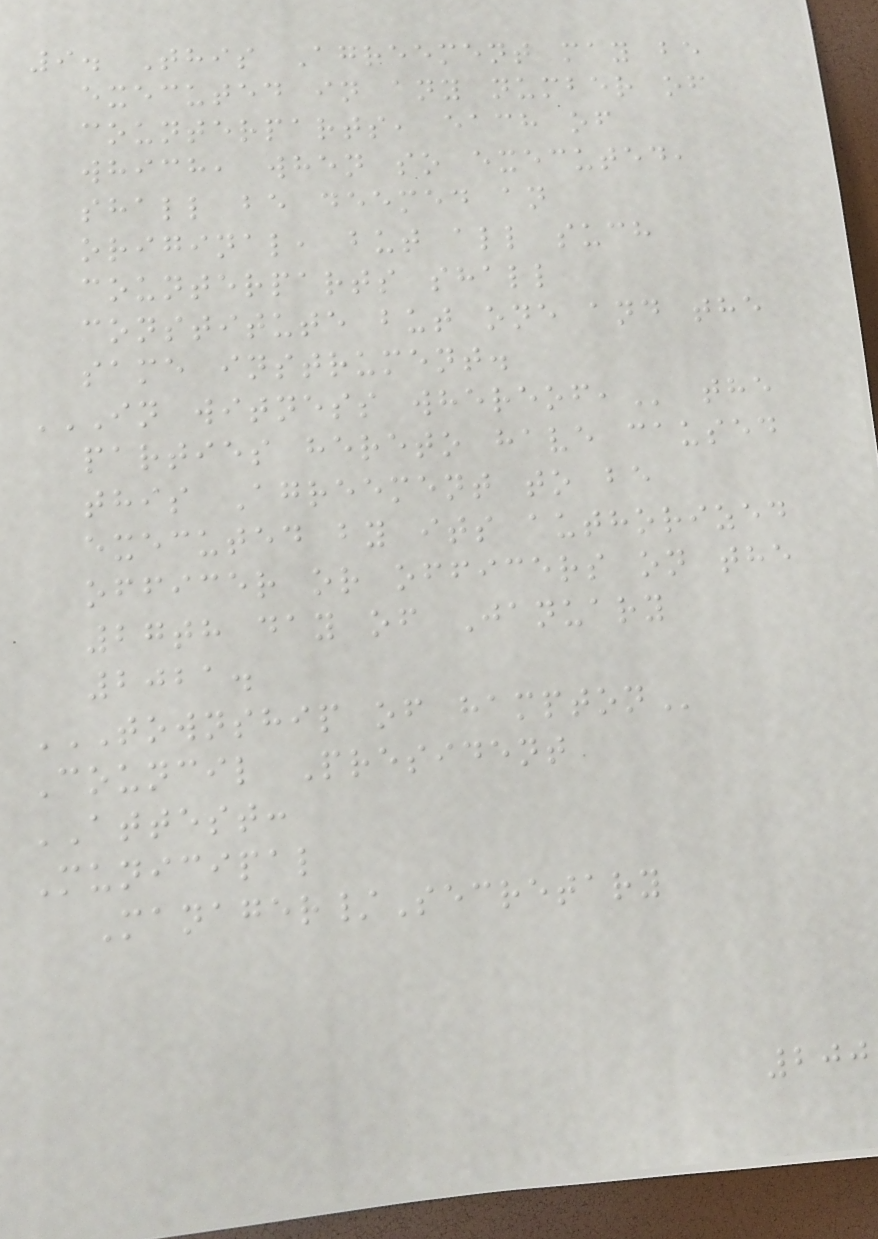9. This Agreement may be
executed in any number of
counterparts, each of
which, when so executed,
shall be deemed an
original, but all such
counterparts shall
constitute but one and the
same instrument.
IN WITNESS WHEREOF, the
parties hereto have caused
this Agreement to be
executed by its authorized
officer or officers on the
27th day of January
2021.
TOWNSHIP OF HAMPTON
Council President
ATTEST:
Municipal
Manager/Secretary
200
